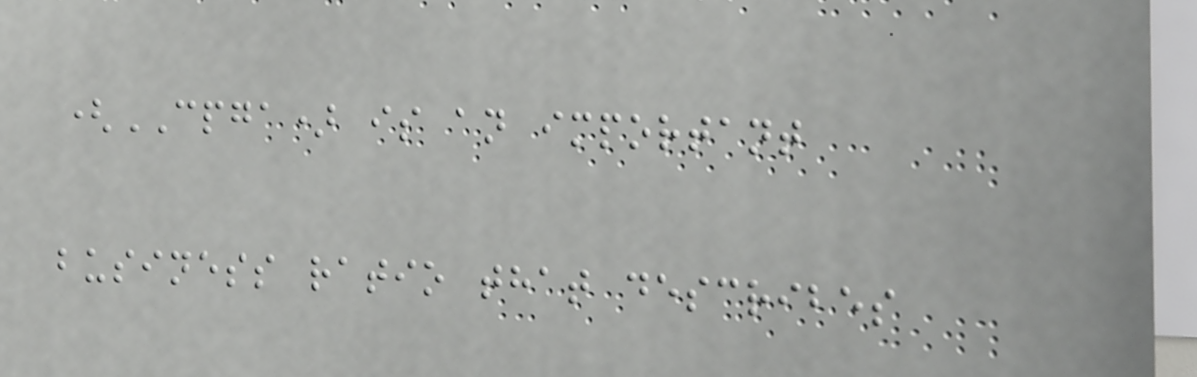(CPGA) is an important
business ratio that describes
